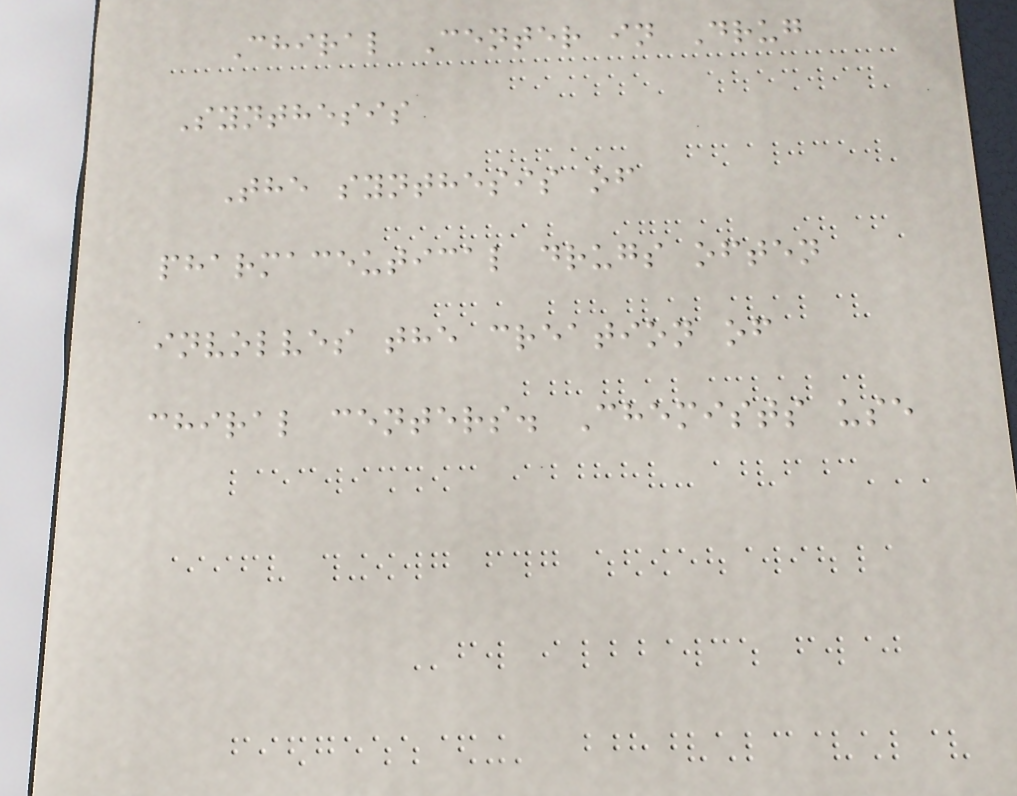Chiral Center in Drug
Synthesis
The synthesis of
pharmaceutical drugs often
involves the creation of
chiral centers. Chemists use
